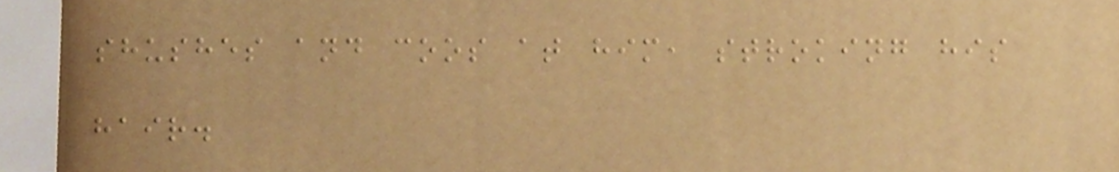shushes and coos at him, stroking his
hair.
